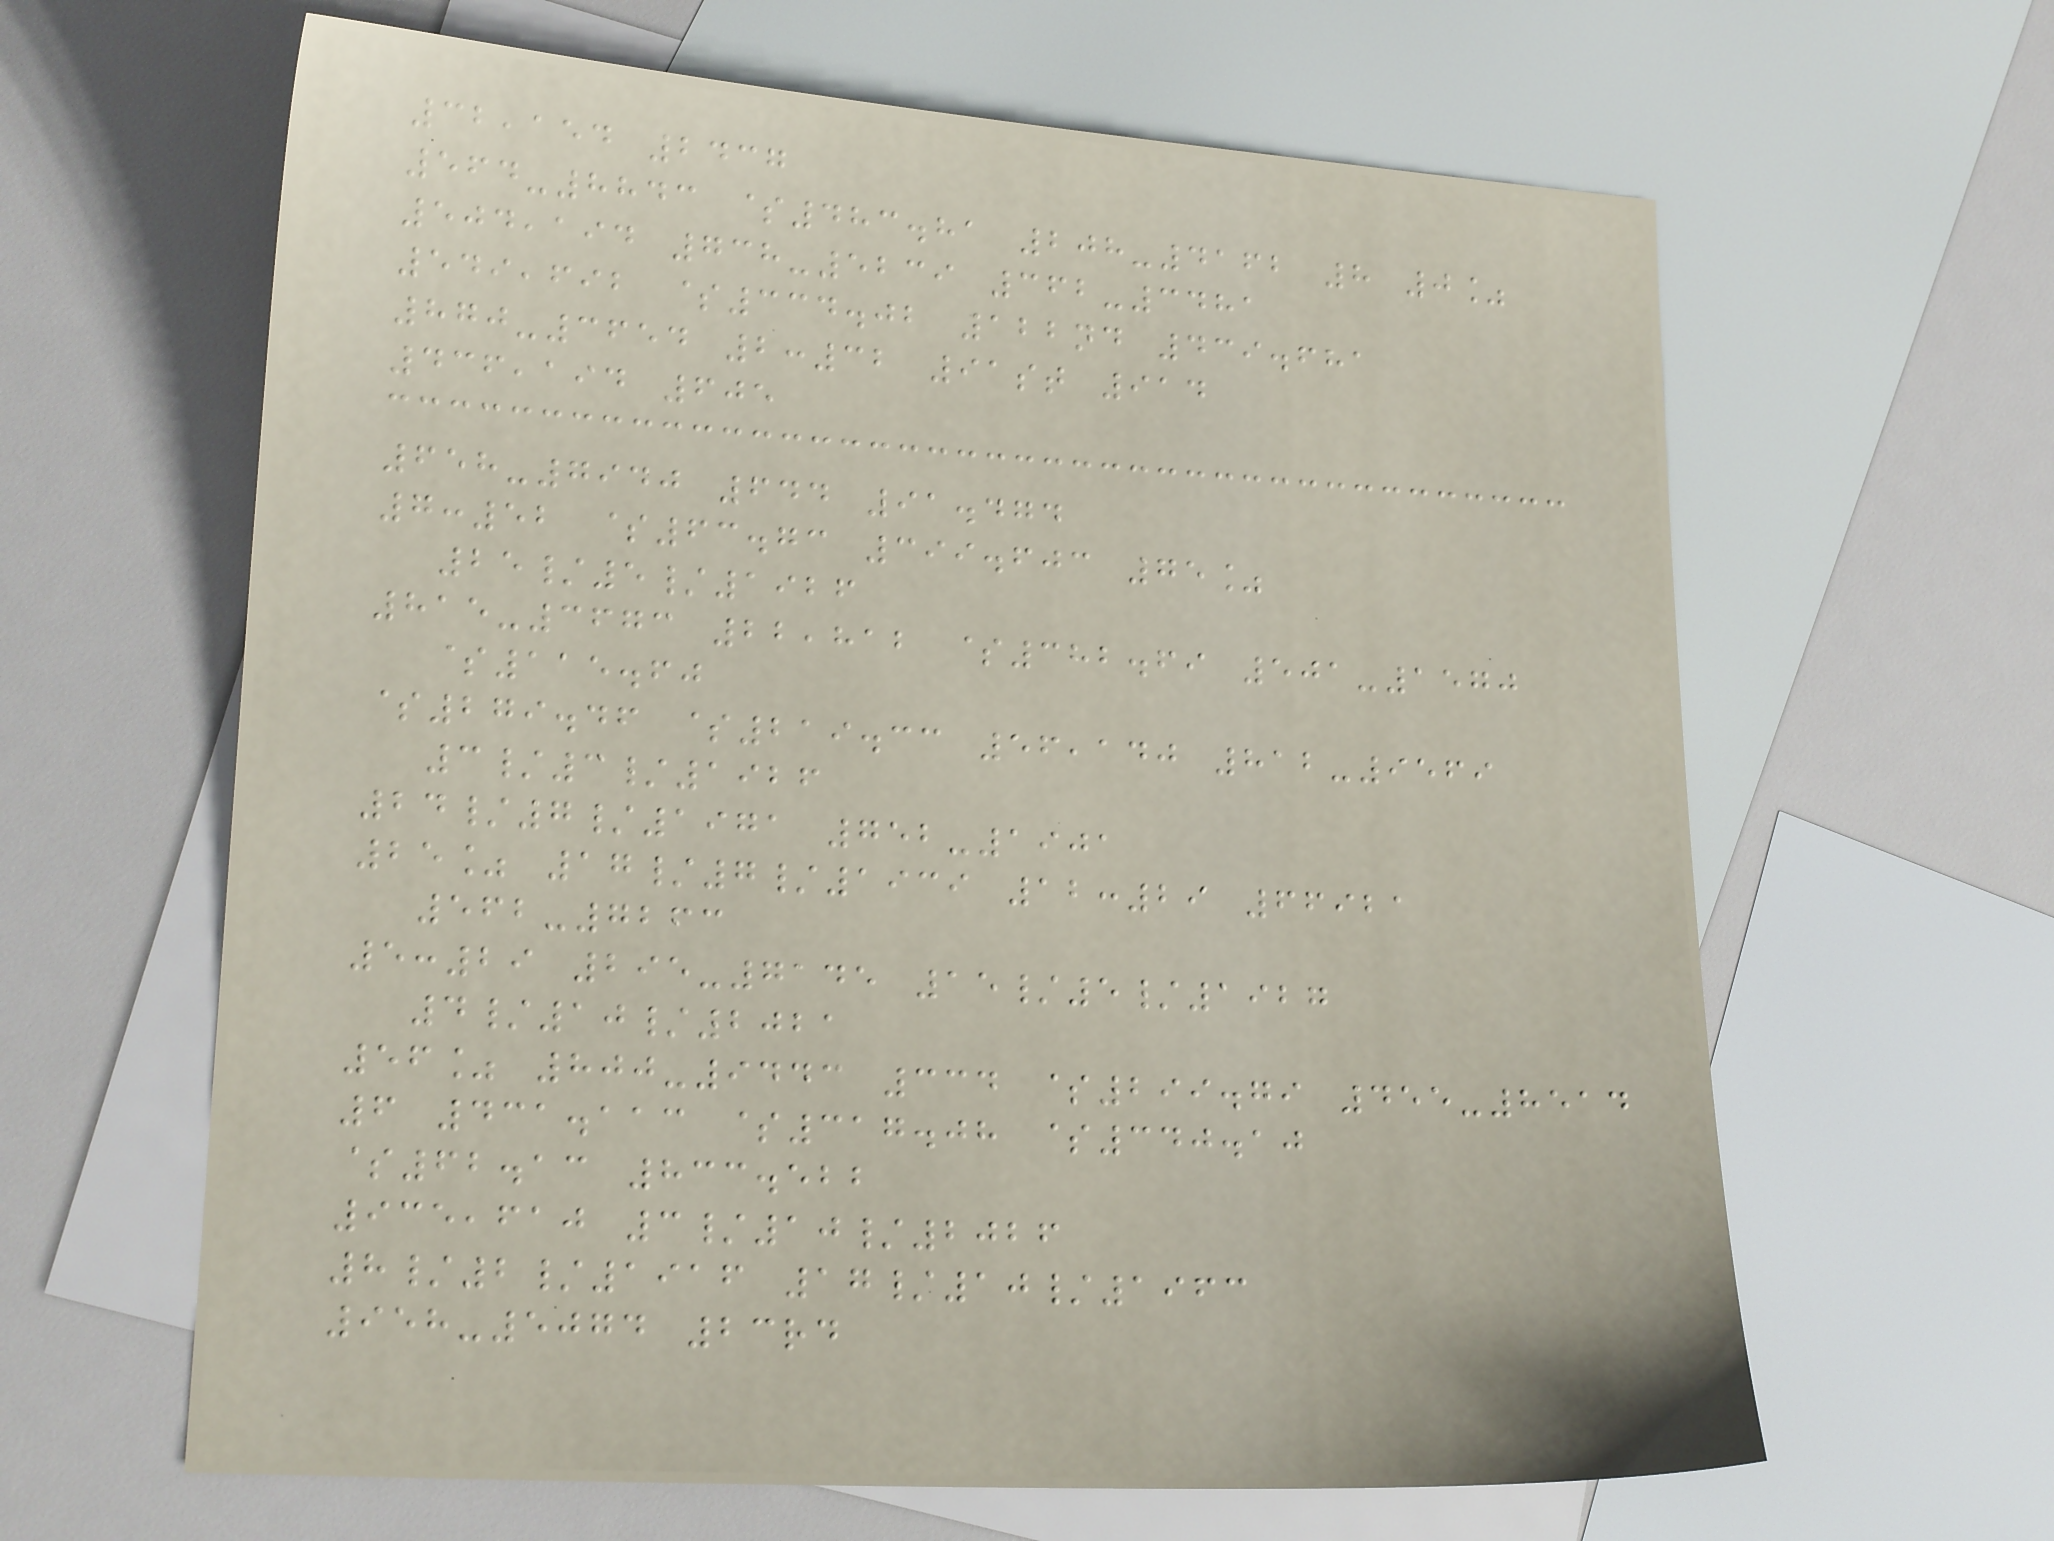32,154 2437
564-8843 $483.81 208-4162 8 0%
504,194 738-5239 362-3481
549,692 $334.02 122nd 439.681
870-3654 2:32 91st 914
436,194 605
658-7940 644 91.474
7:52 $63.73 399.603 75%
25/5/1926
815-3673 22,812 $382.69 501-1570
$115.60
$279.46 $219.33 56,140 812-9569
3/3/1926
24/7/1971 752-1901
25% 17/7/1939 12:29 66921
562-7263
5:29 295-7145 15/5/1927
4/10/2021
56% 800-9443 334 $299.79 455-8514
6 431.113 $317.08 $340.10
$62.13 833.522
935,610 3/10/2026
8/2/1916 17/10/1963
958-5074 23rd
